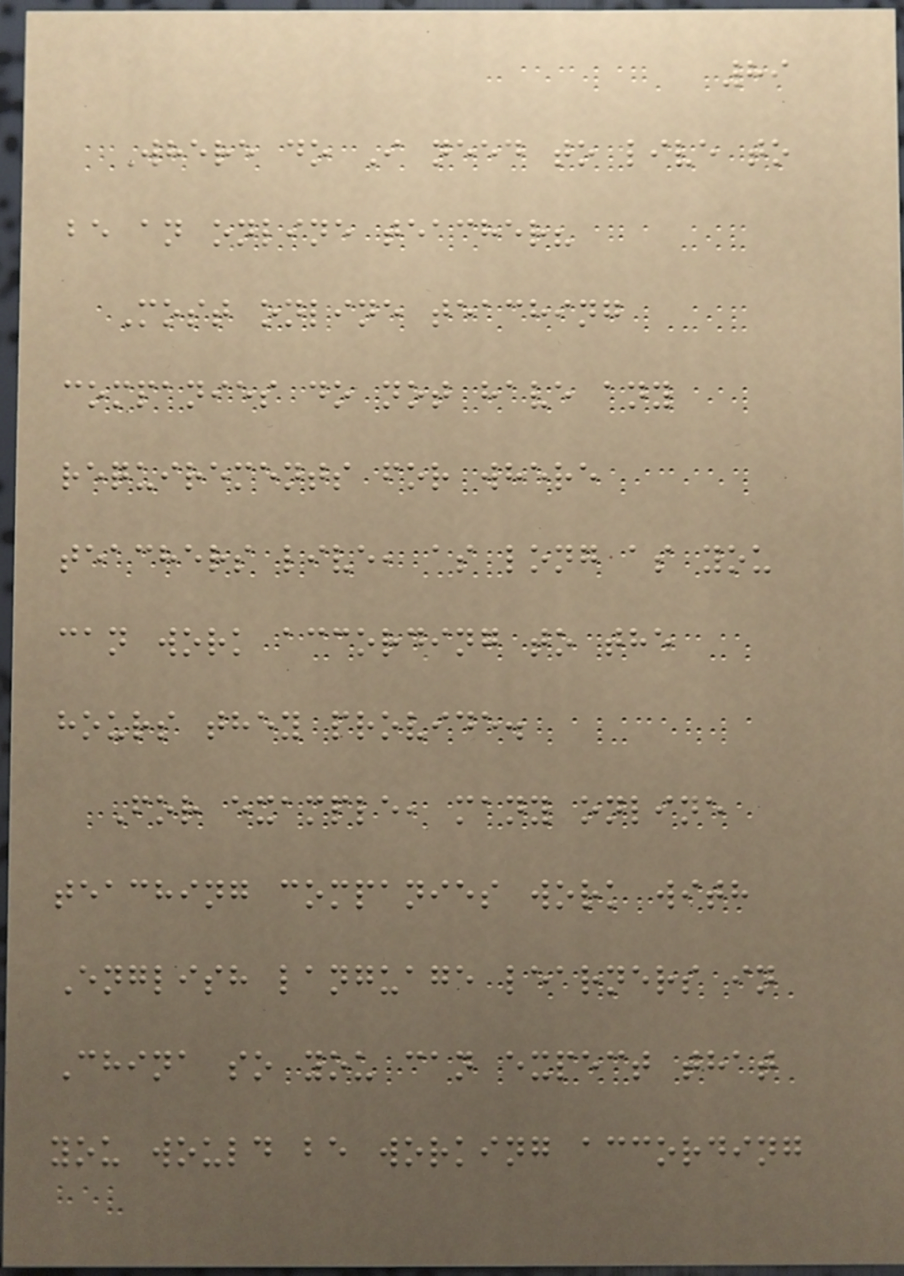89
Where do I need to live to
be an online teacher?
Most online teaching
companies do not have any
requirements for where
teachers live, as long as you
can work according to the
hours they provide.
For example, many online
teaching companies work with
English language learners in
China so you can expect that
you would be working according
